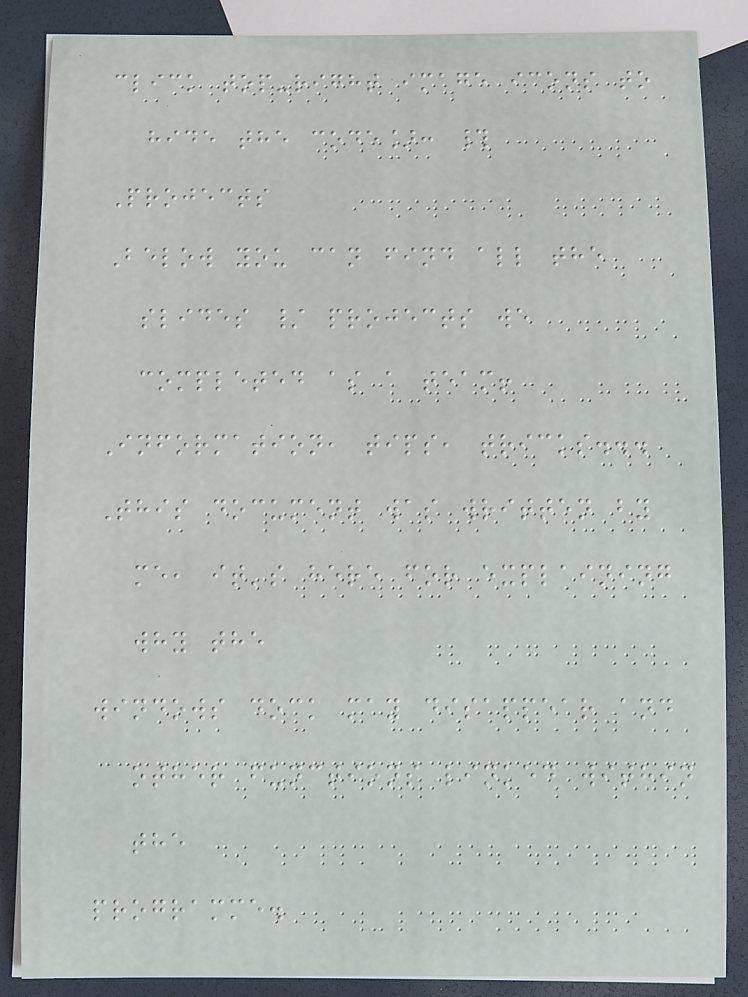click top-right image icons to
hide the code]: #
Projects
Below you can find all the
slides / projects we
completed as a team!
Information, tips, tricks...
This document was written by
me, it's here for explaining
why the
windows dock may disappear and
other functions linked within
the
programme.
